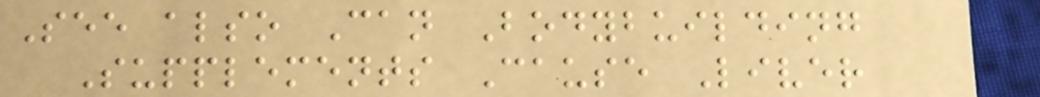See also Can Bodybuilding
Supplements Cause Liver
